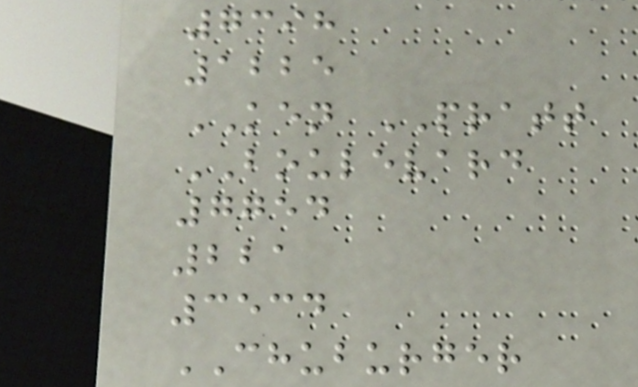7398
1225
KEN PRATT
BOULEVARD
7754
221
3534
CHUBURGER
